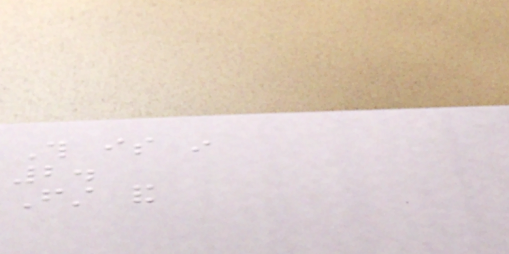This is in
2.
First and
